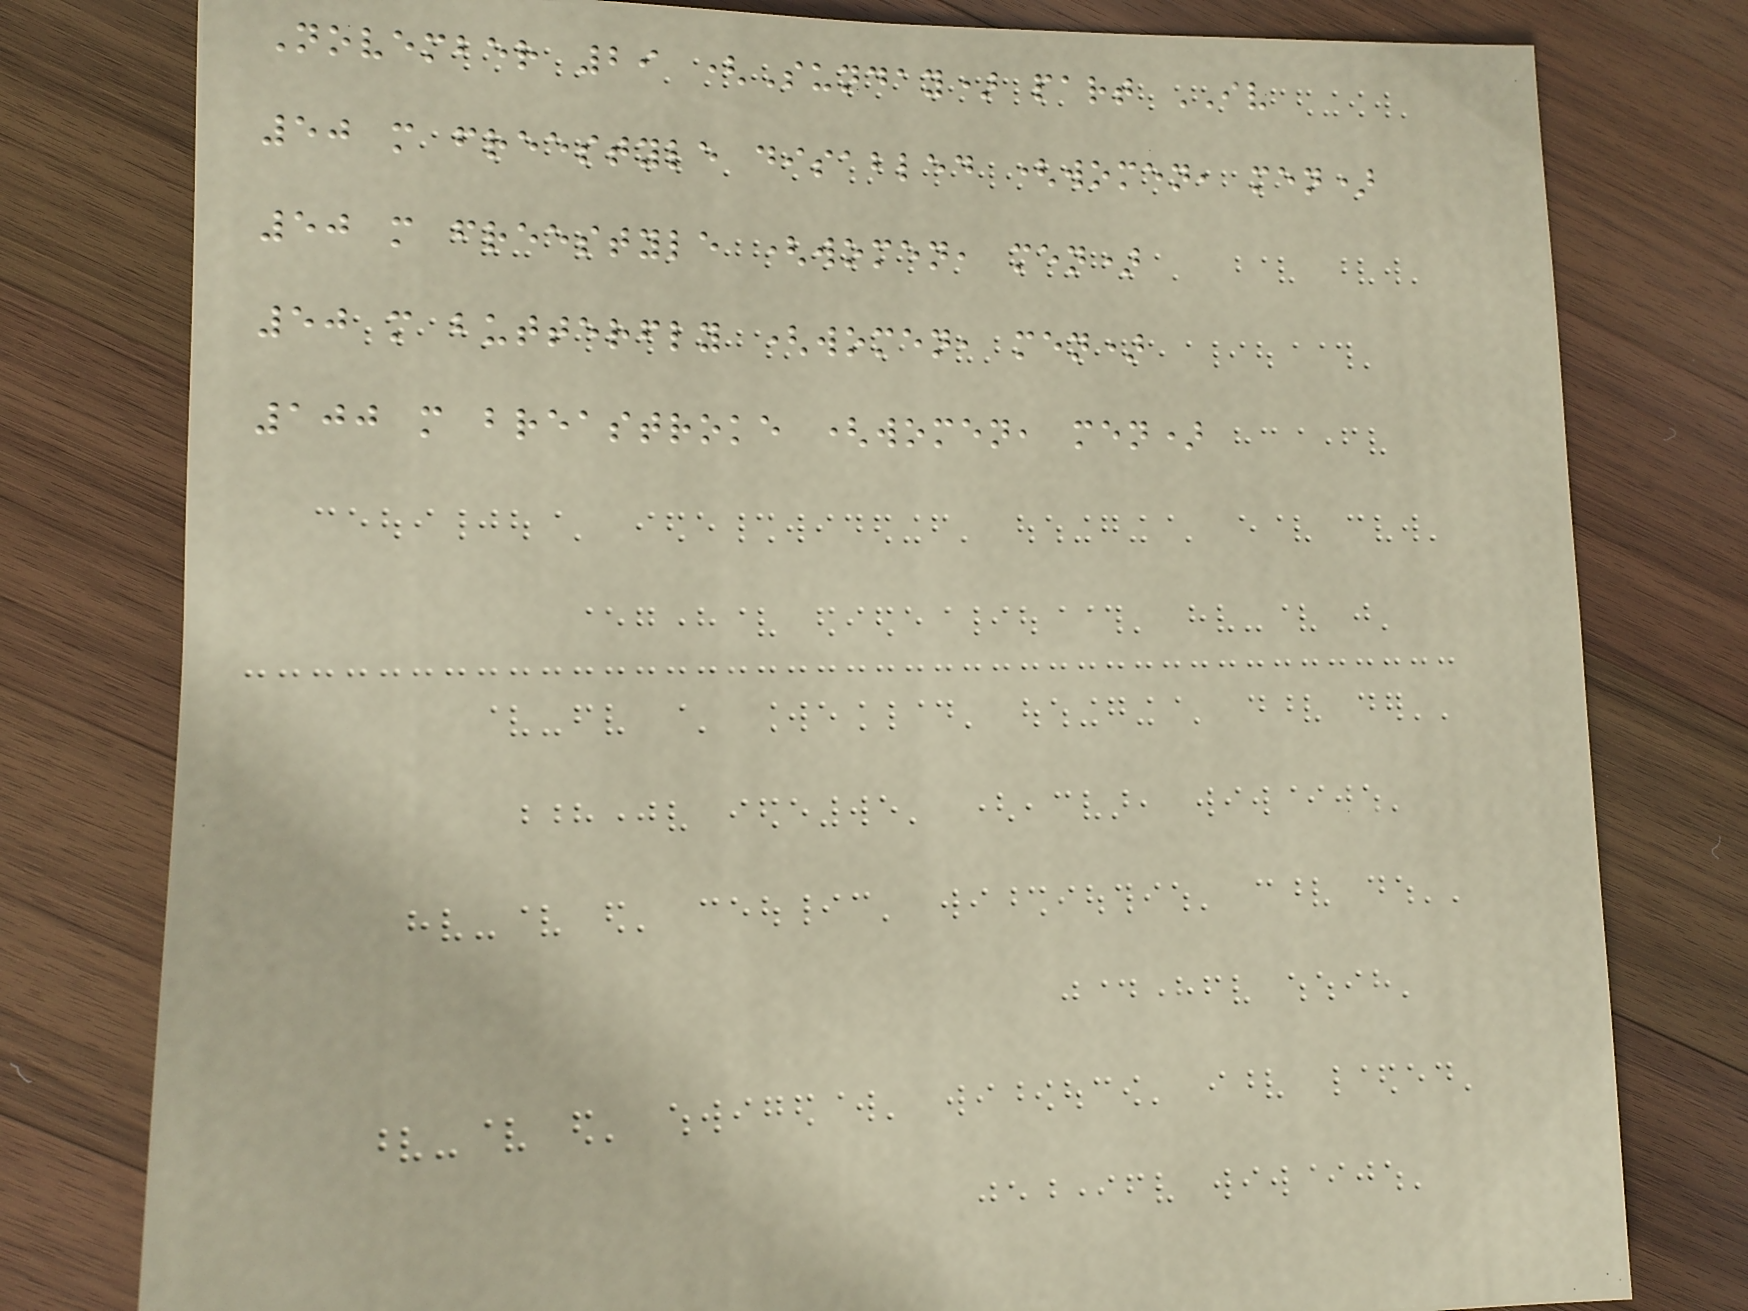November 29 (Sunday) part IV
50 m freestyle disabled (women, men)
50 m freestyle (women, men)
50 m butterfly (women, men)
100 m breastroke (women, men)
